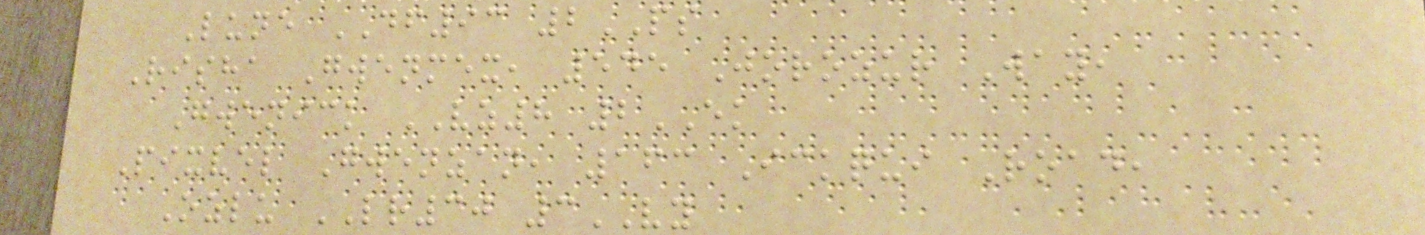Lune DF93 2PS
Risha Gwenmex, 545 Jorozur Way,
Gwenick VZ8 2EK
Pixvel Gwenzan, 163 Ickqui Road,
Ozlu LR30 3VY
